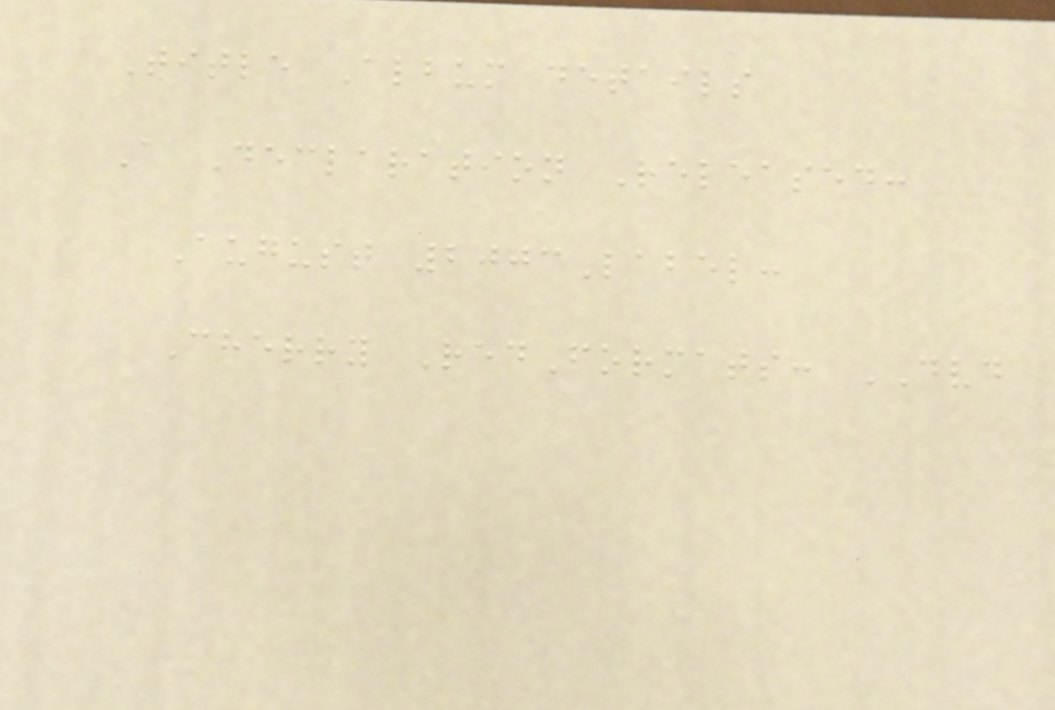Title Album details
A Declaration Released:
August 2003Label:
Cherry RedFormats: DVD
